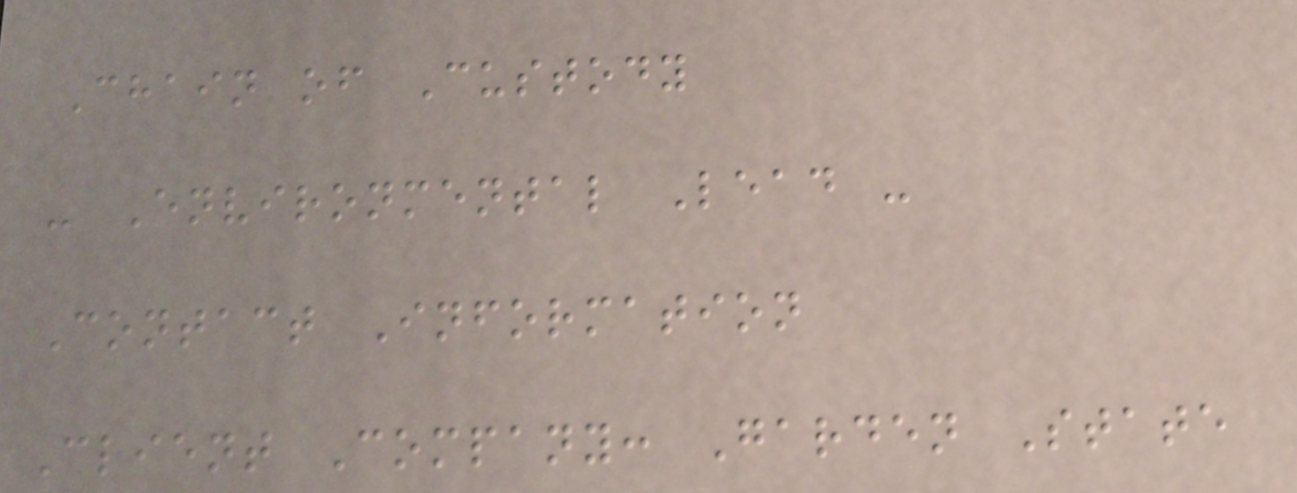Chain of Custody
- Environmental Lead -
Contact Information
Client Company: Garden State
